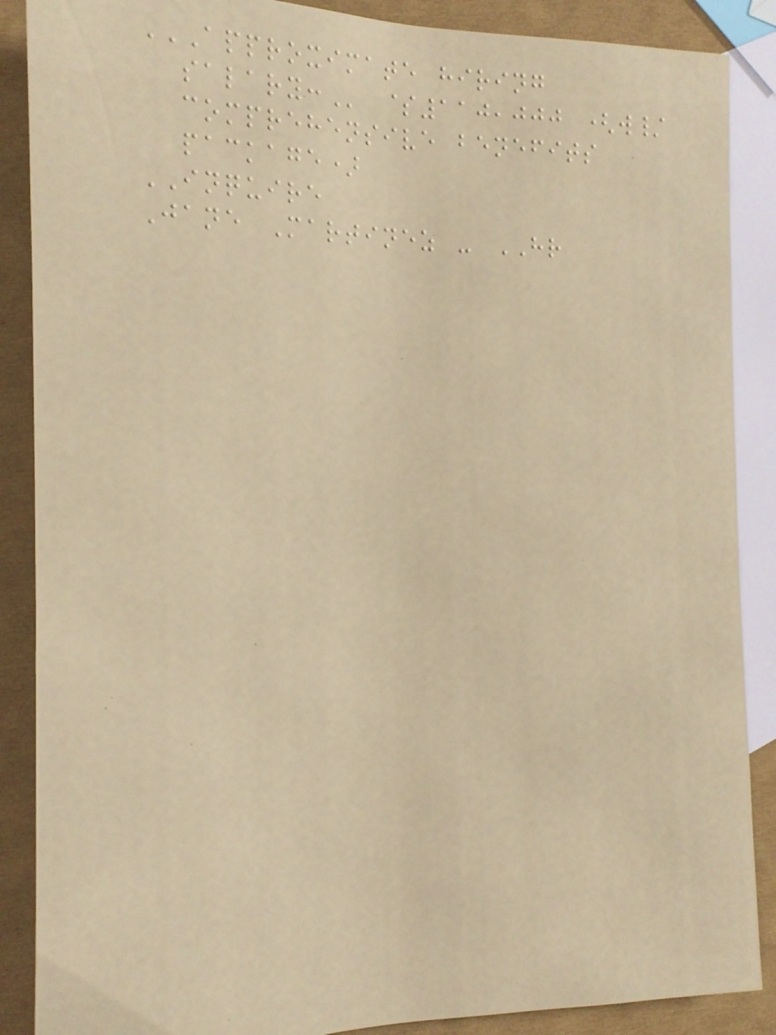APPROXIMATE HIRING
SALARY: $110,000 (w/
comprehensive benefits
package)
INQUIRE
Jane Martinez - HR
